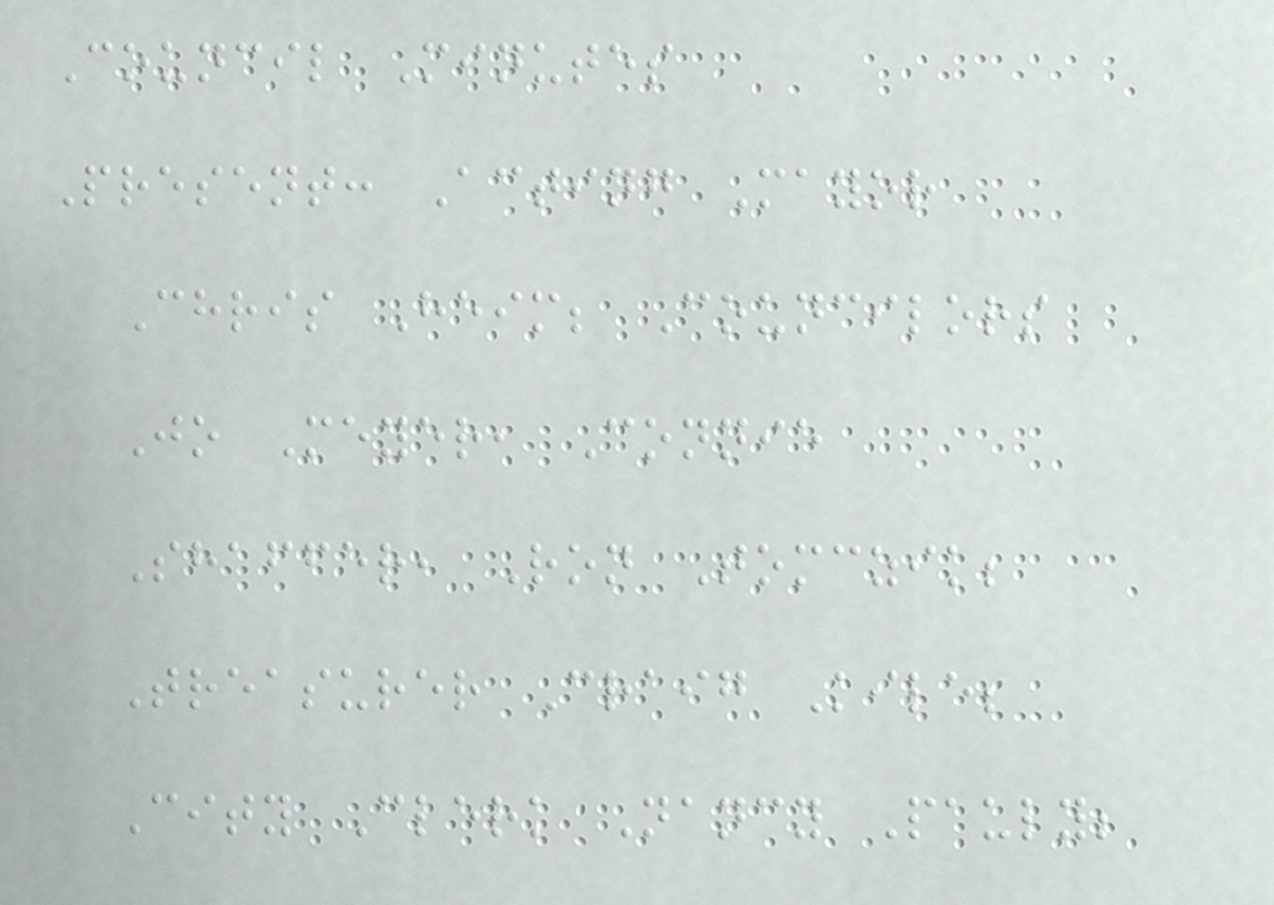Council Minutes
Present: Acting Mayor
Chris Heim; Councilors
Jo Meyer, Connie
Shaffer, Ron Tomczik;
Treasurer Craig Kile;
City Clerk Nancy Pauly;
